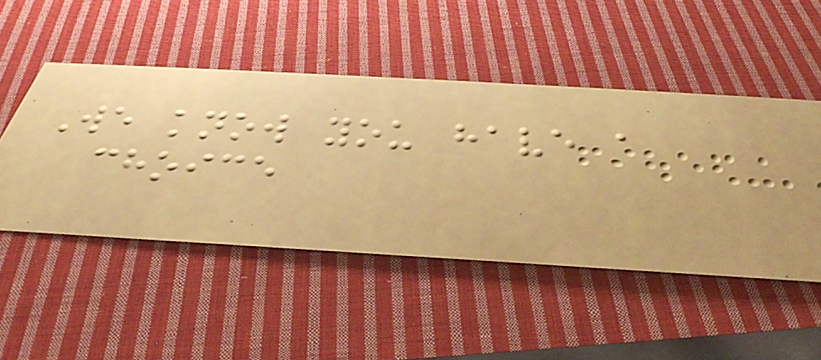We know you have a
choice
